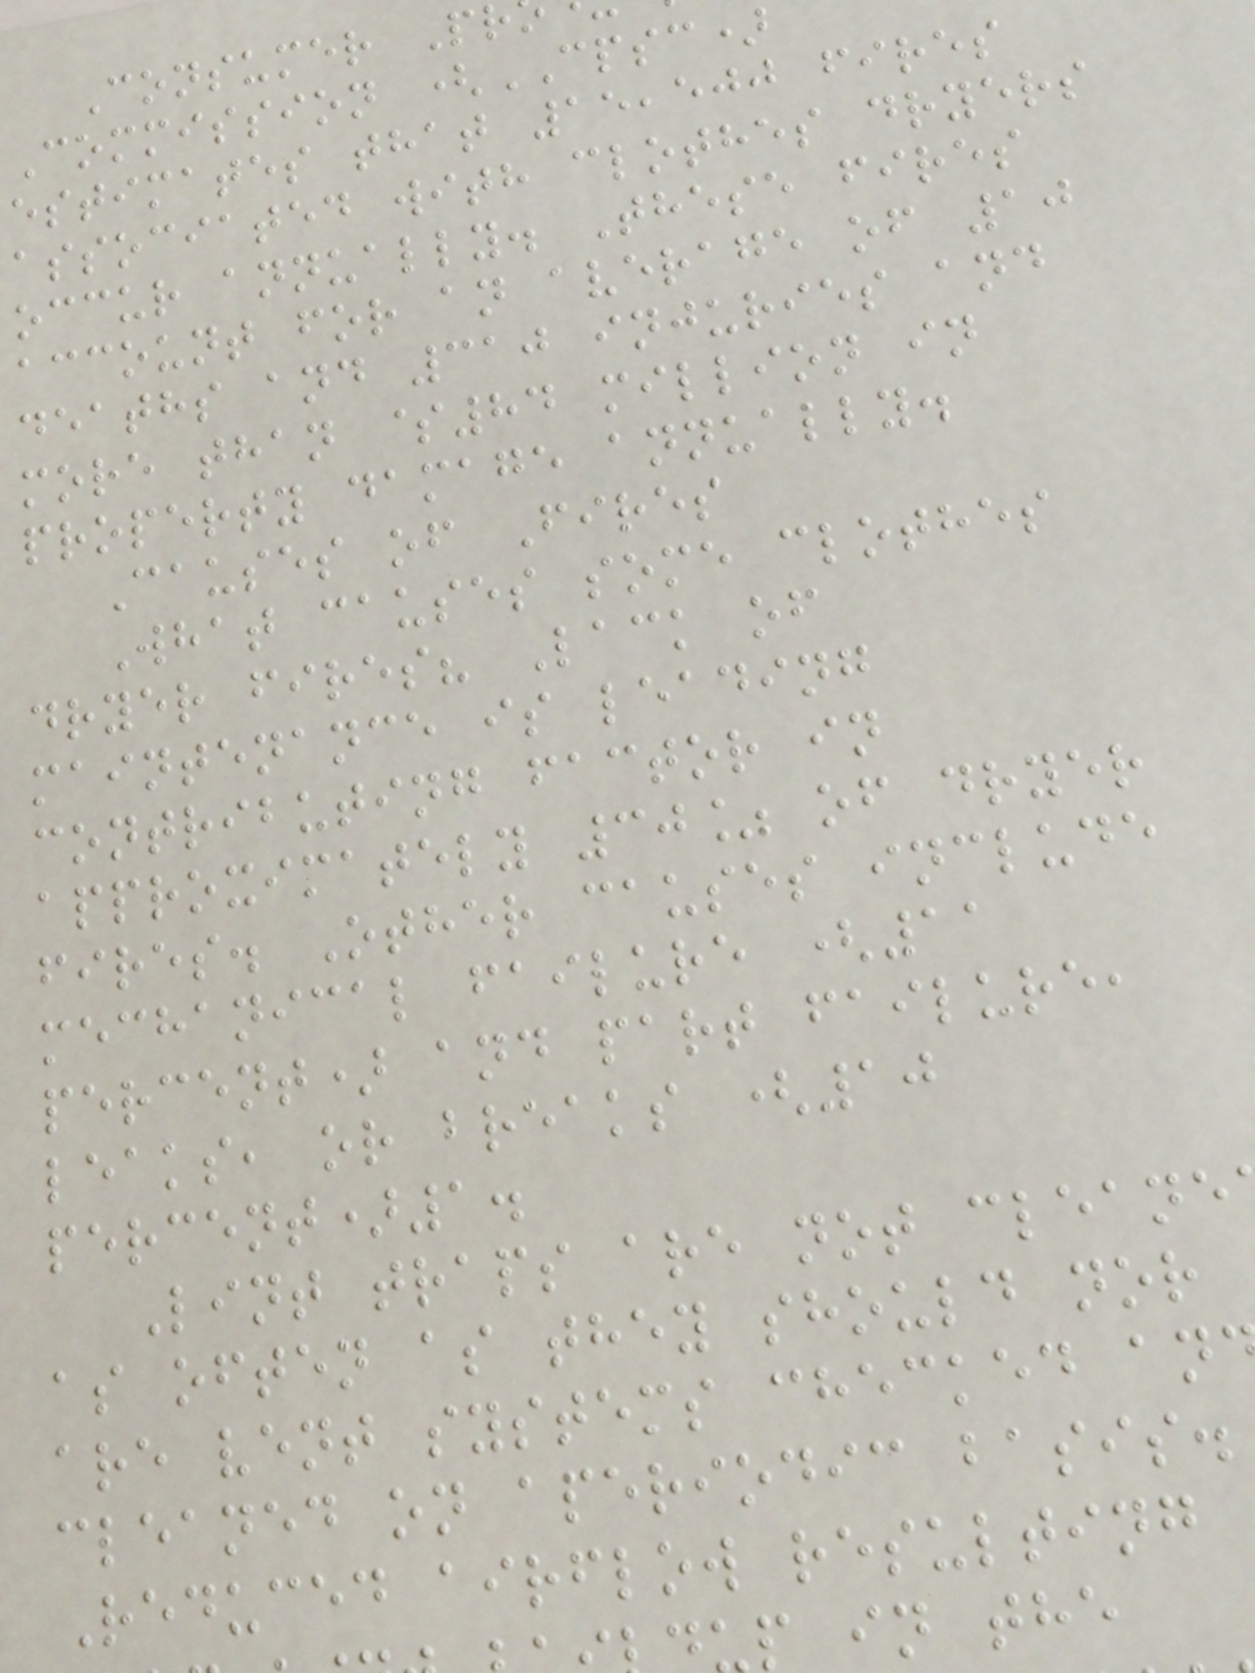Consumer Pr
Commission (CPSC)
estimates that 15,500 fires
associated with clothes dryers
occur annually. These fires
account for an average of 10
deaths and 310 injuries and
more than $84 million in
property damage annually.
Causes of Fires
What causes some clothes
dryer fires? Lack of
maintenance is leading
contributing factor in
approximately 30% of dryer
fires. Other causes include
mechanical failure (11
percent) and part failure,
leaks, or breaks (10
percent)1.
Lint traps are not cleane
as often as they should nor
are vent systems checked an
cleaned on aperiodic basis.
Reduced airflow resulting
p in the
